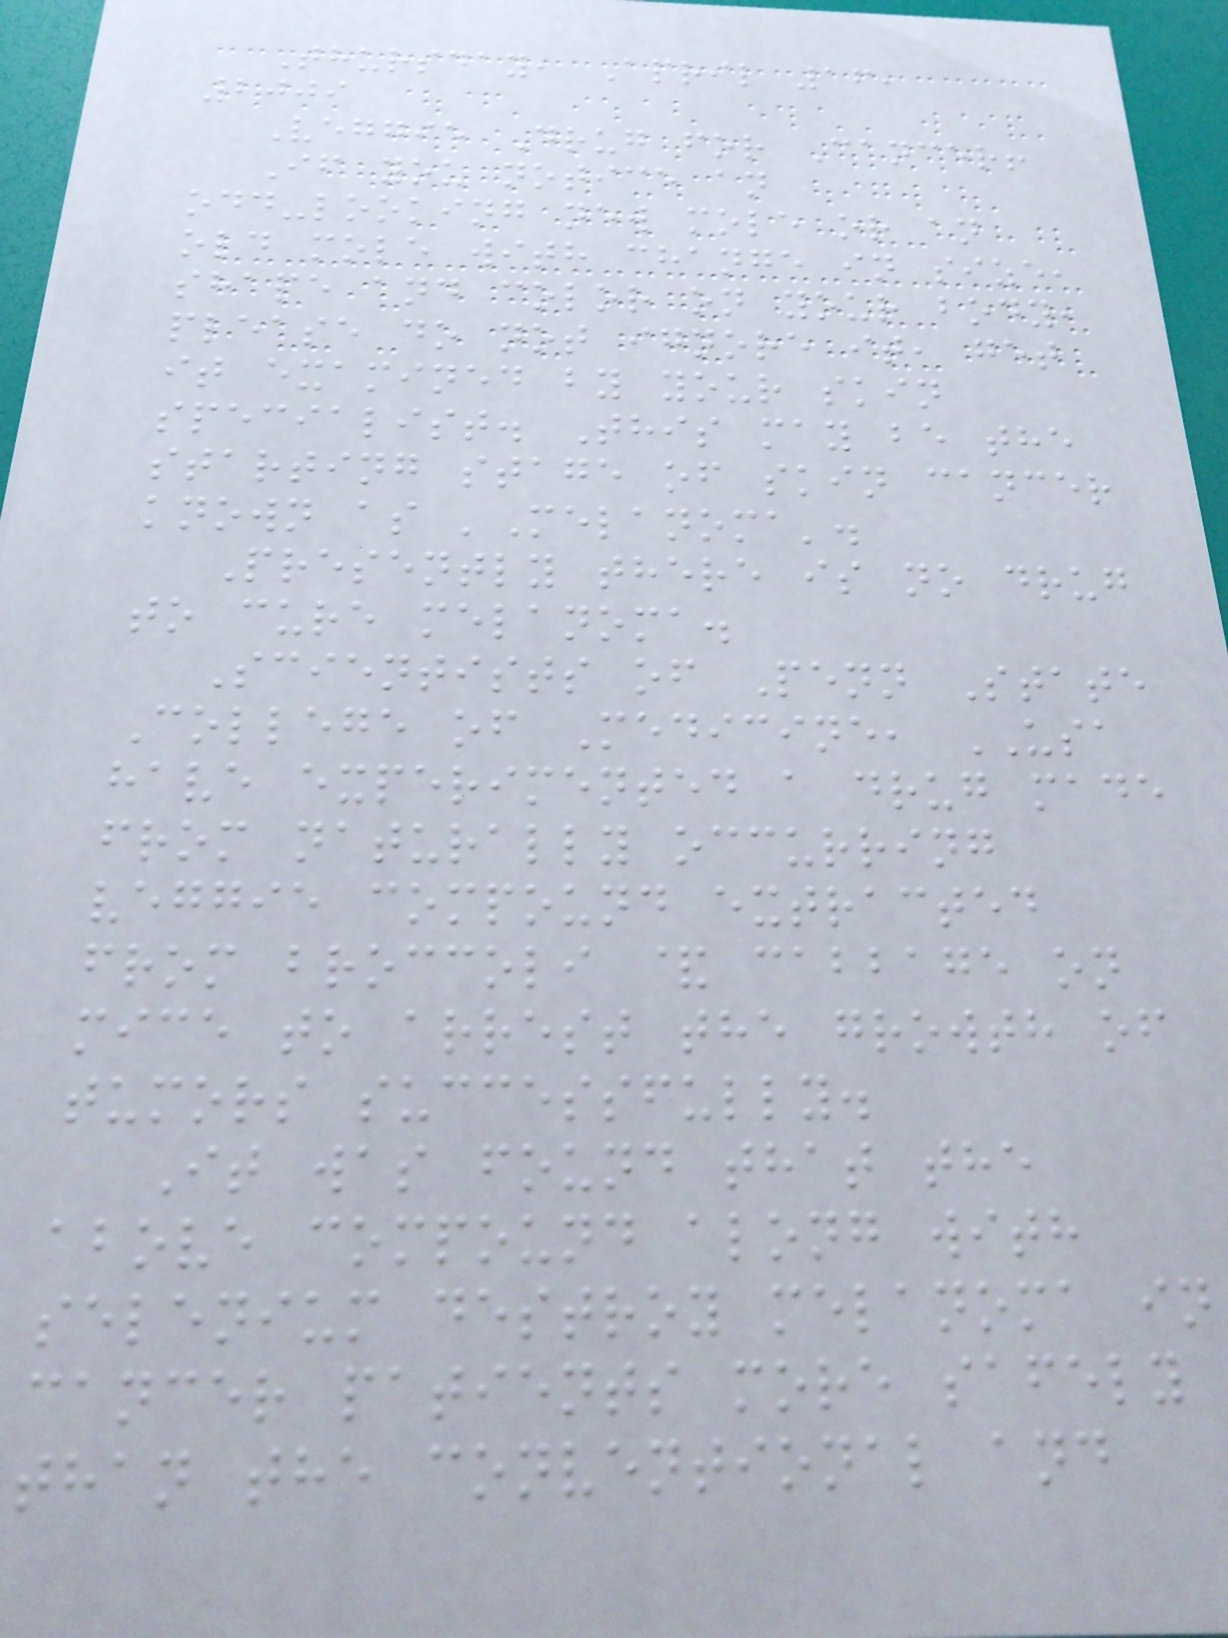Thursday, April 16,
2009
Veggie Drug for Cancer!
If you notice an
odd-looking new mole or an
old mole with change in size,
shape and color on your body,
please do not ignore it, get
it examined by your skin
specialist. This may be the
starting stage of skin cancer
known as 'Melanoma'.
Presently there is no drug
to cure melanoma.
Scientists of Penn State
College of Medicine, USA
have experimented a drug made
from naturally occurring
veggie compound extracted
from broccoli & cabbage on
mice to arrest the growth of
tumors successfully.
It was found that the
above compound along with
selenium destroy melanoma in
cancer patients more safely
than the conventional and
